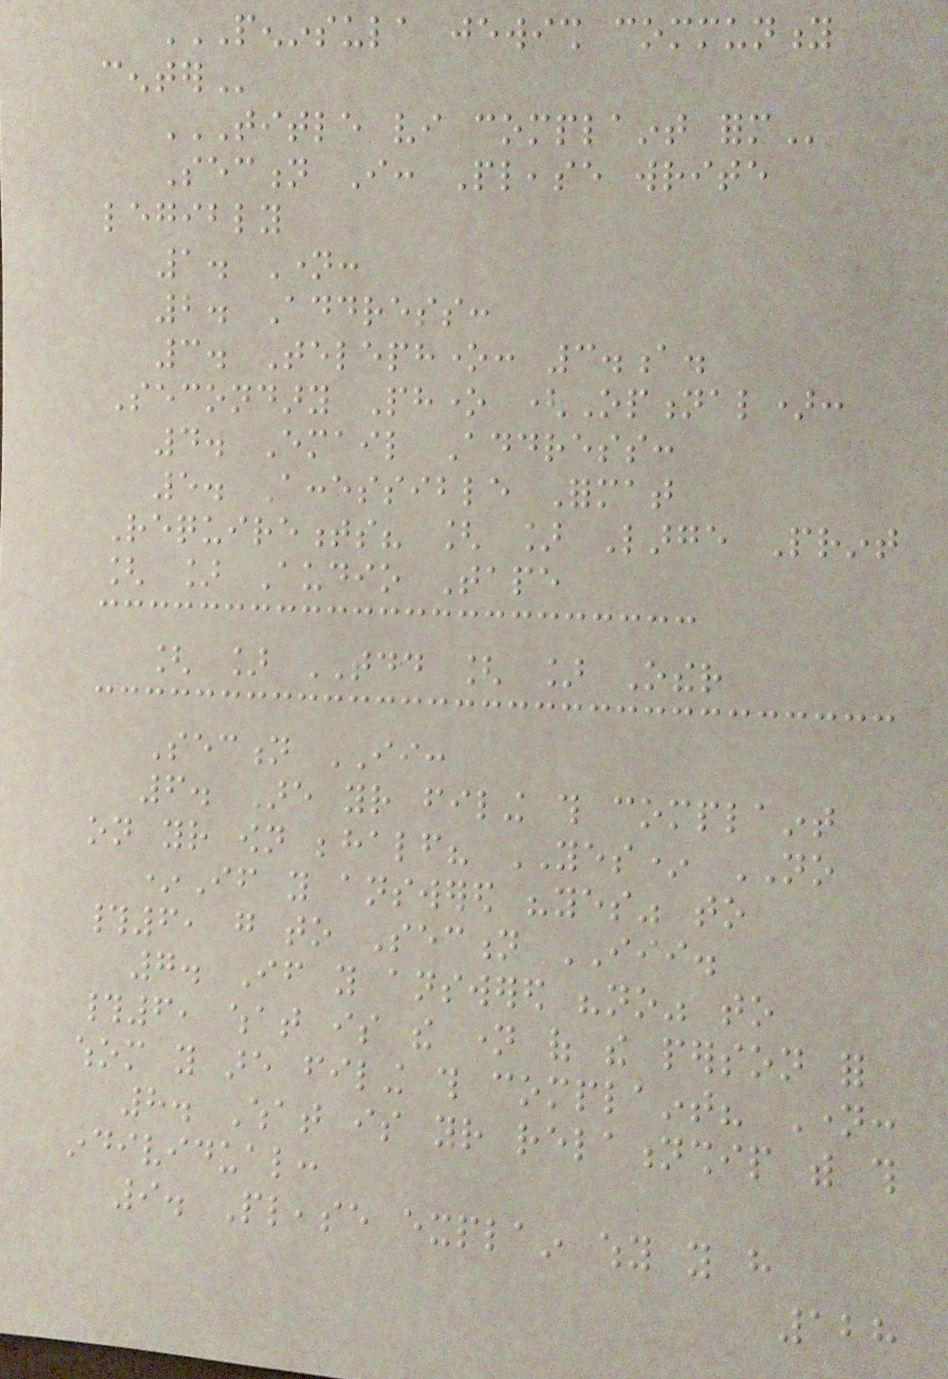PENINSULA JEWISH COMMUNITY
CENTER
TITLE VI COMPLAINT FORM
Section I: Please write
legibly
1. Name:
2. Address:
3. Telephone: 3.a.
Secondary Phone (Optional):
4. Email Address:
5. Accessible Format
Requirements? [ ] Large Print
[ ] Audio Tape
[ ] TDD [ ] Other
Section II:
6. Are your filing this complaint
on your own behalf? YES* NO
*If you answered "yes" to
#6, go to Section III.
7. If you answered "no" to
#6, what is the name of the person for
whom you are filing this complaint? Name:
8. What is your relationship with this
individual:
9. Please explain why you have
128
